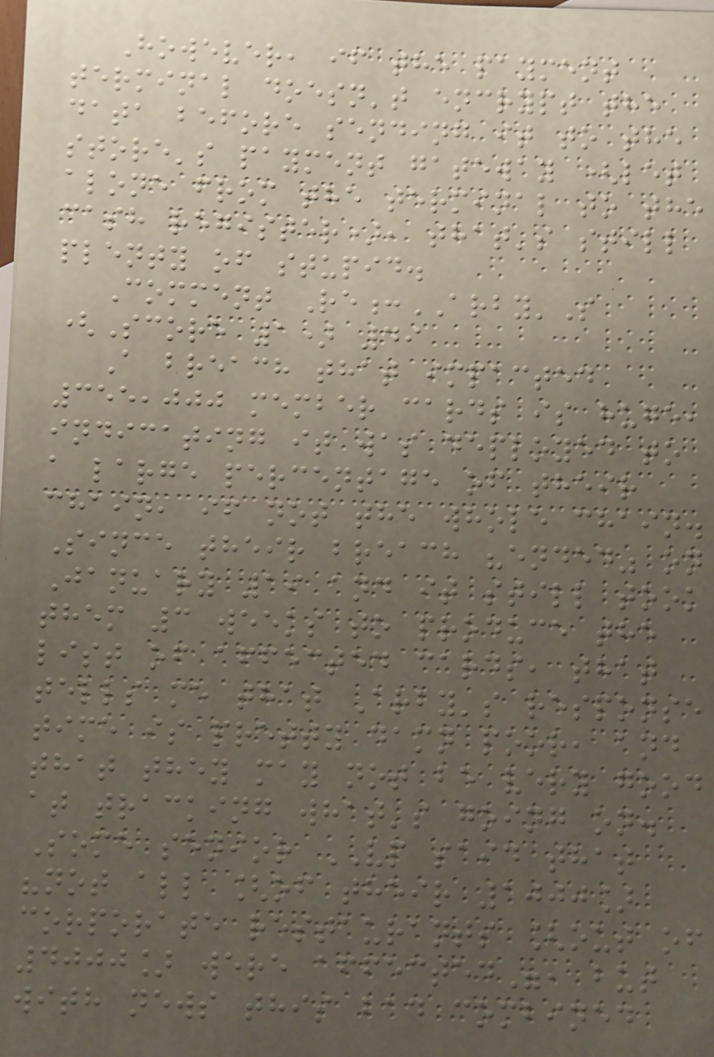However, if the payment
terminal doesn't encrypt the
data before sending it to the
store's payment gateway (let
alone from the terminal to the
cash register), that's still
plenty of stupid.
Comment Re:ARBY'S
(Score 1) 49
A breach that impacted
355,000 member cards is huge,
indicating it was deployed to
a large percentage of their
chain, if not the whole chain.
Since their breach "ended" on
January 19 and it still took
them 3 weeks to produce the
list of affected cards, that
tells me that Arby's response
time is pretty damn poor, and
that they may not be very good
at tracking what's going on.
Some senior VP said that
"not all [of their 1000]
corporate restaurants [out of
4000] were affected", but
with news this bad combined
